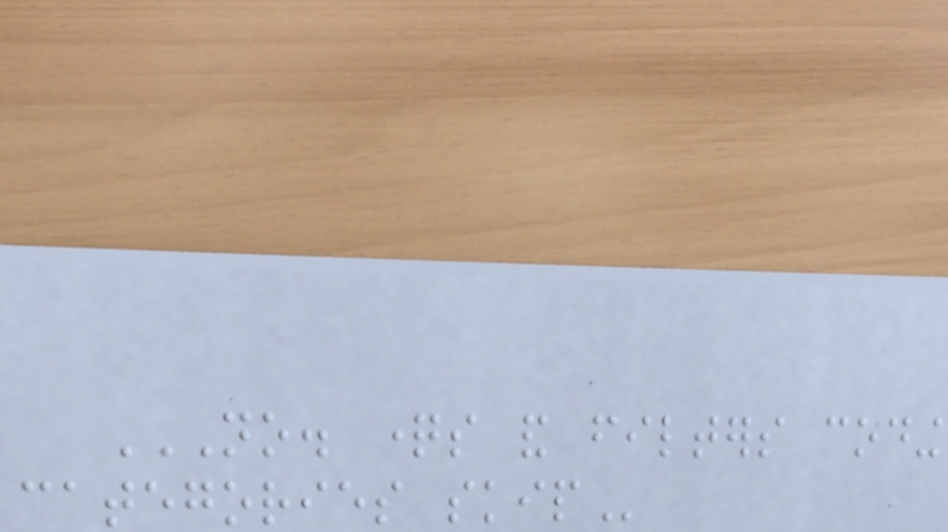NO. QUESTIONS AND FILTERS CODING
CATEGORIES SKIP
